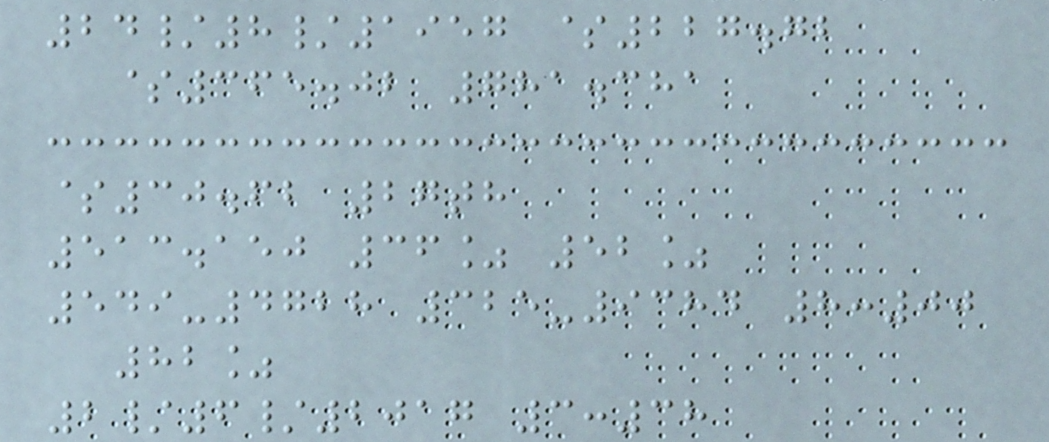24/8/1957 $227.72
$365.02 781.381
$30.62 27th
513.150 36% 52%
549-4728 325-9384 8:00
82%
2/6/2017 3:38
